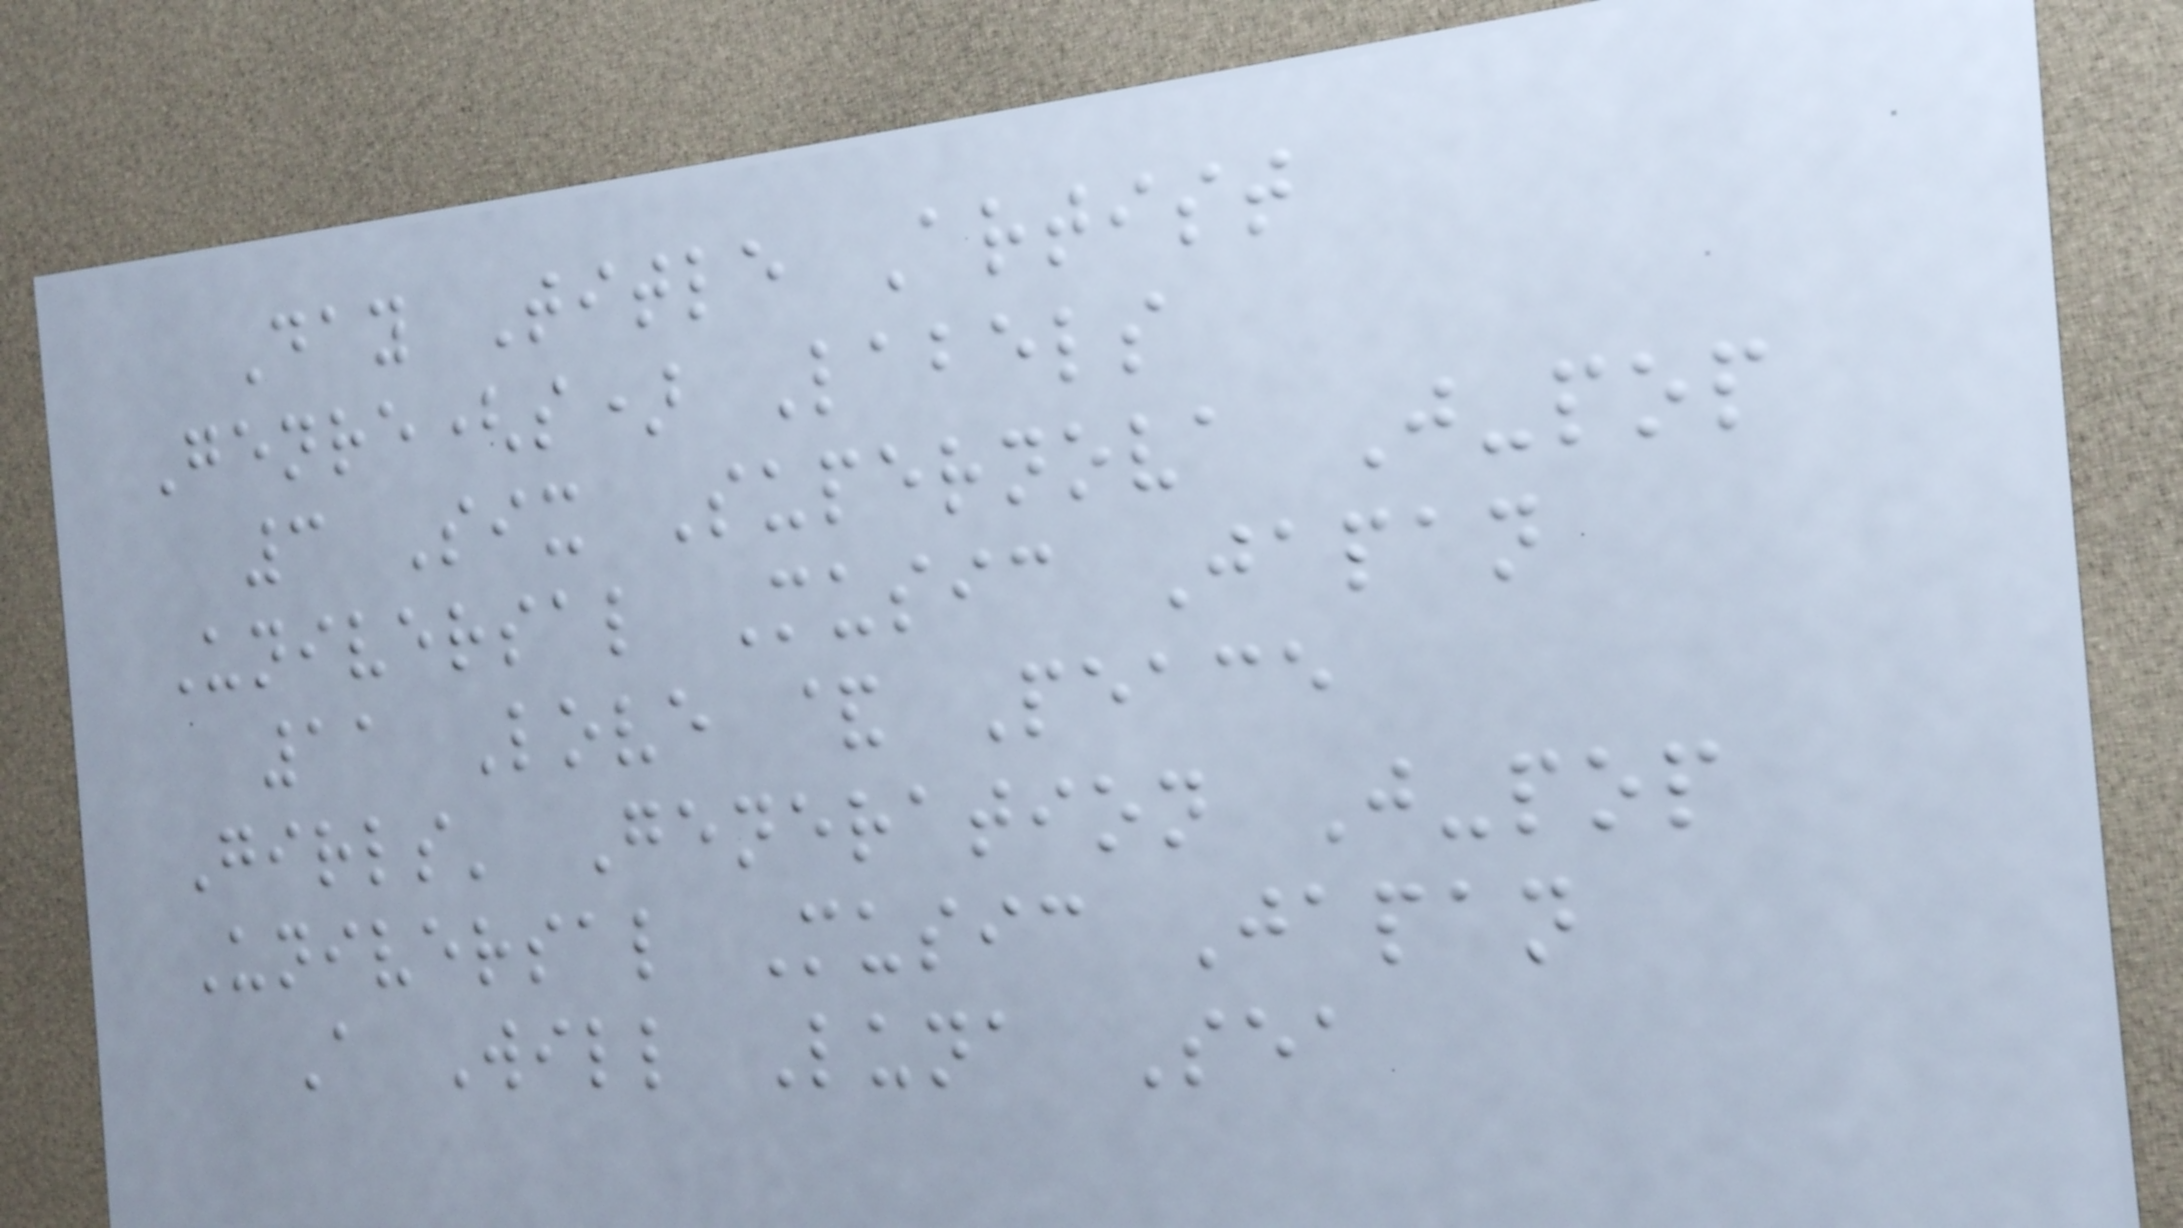Day Title Artist
Genre(s) Labels
3 Six Supernova J-pop
Universal Music Japan
11 Love & Peace
Girls' Generation J-pop
Universal Music Japan
A Will Luna Sea
